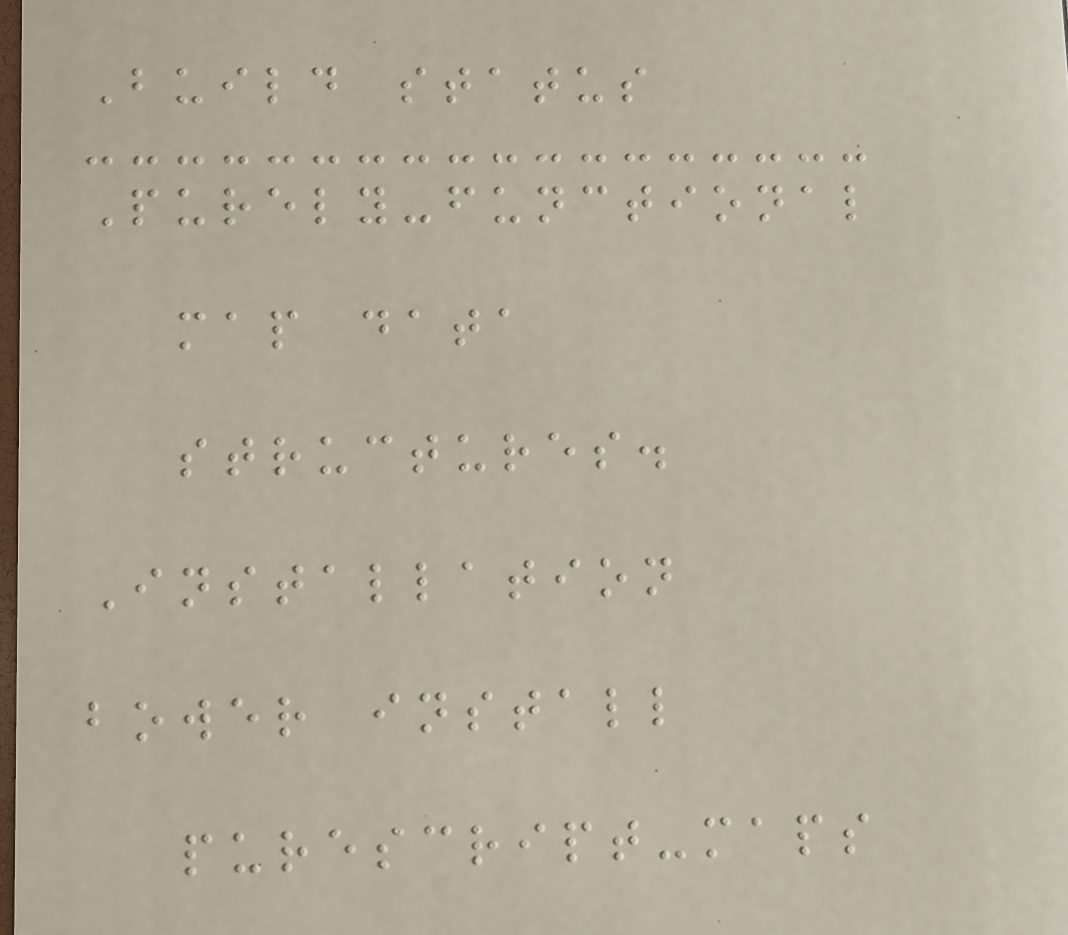Build status
Purely-functional
map data
structures.
Installation
bower install
purescript-maps
